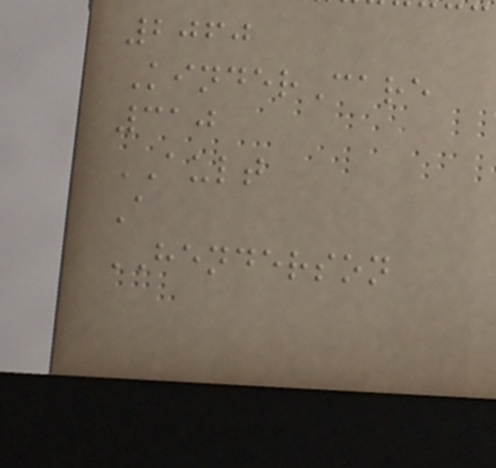2060
KinderCare
310
AULT
A
HENDERSON
